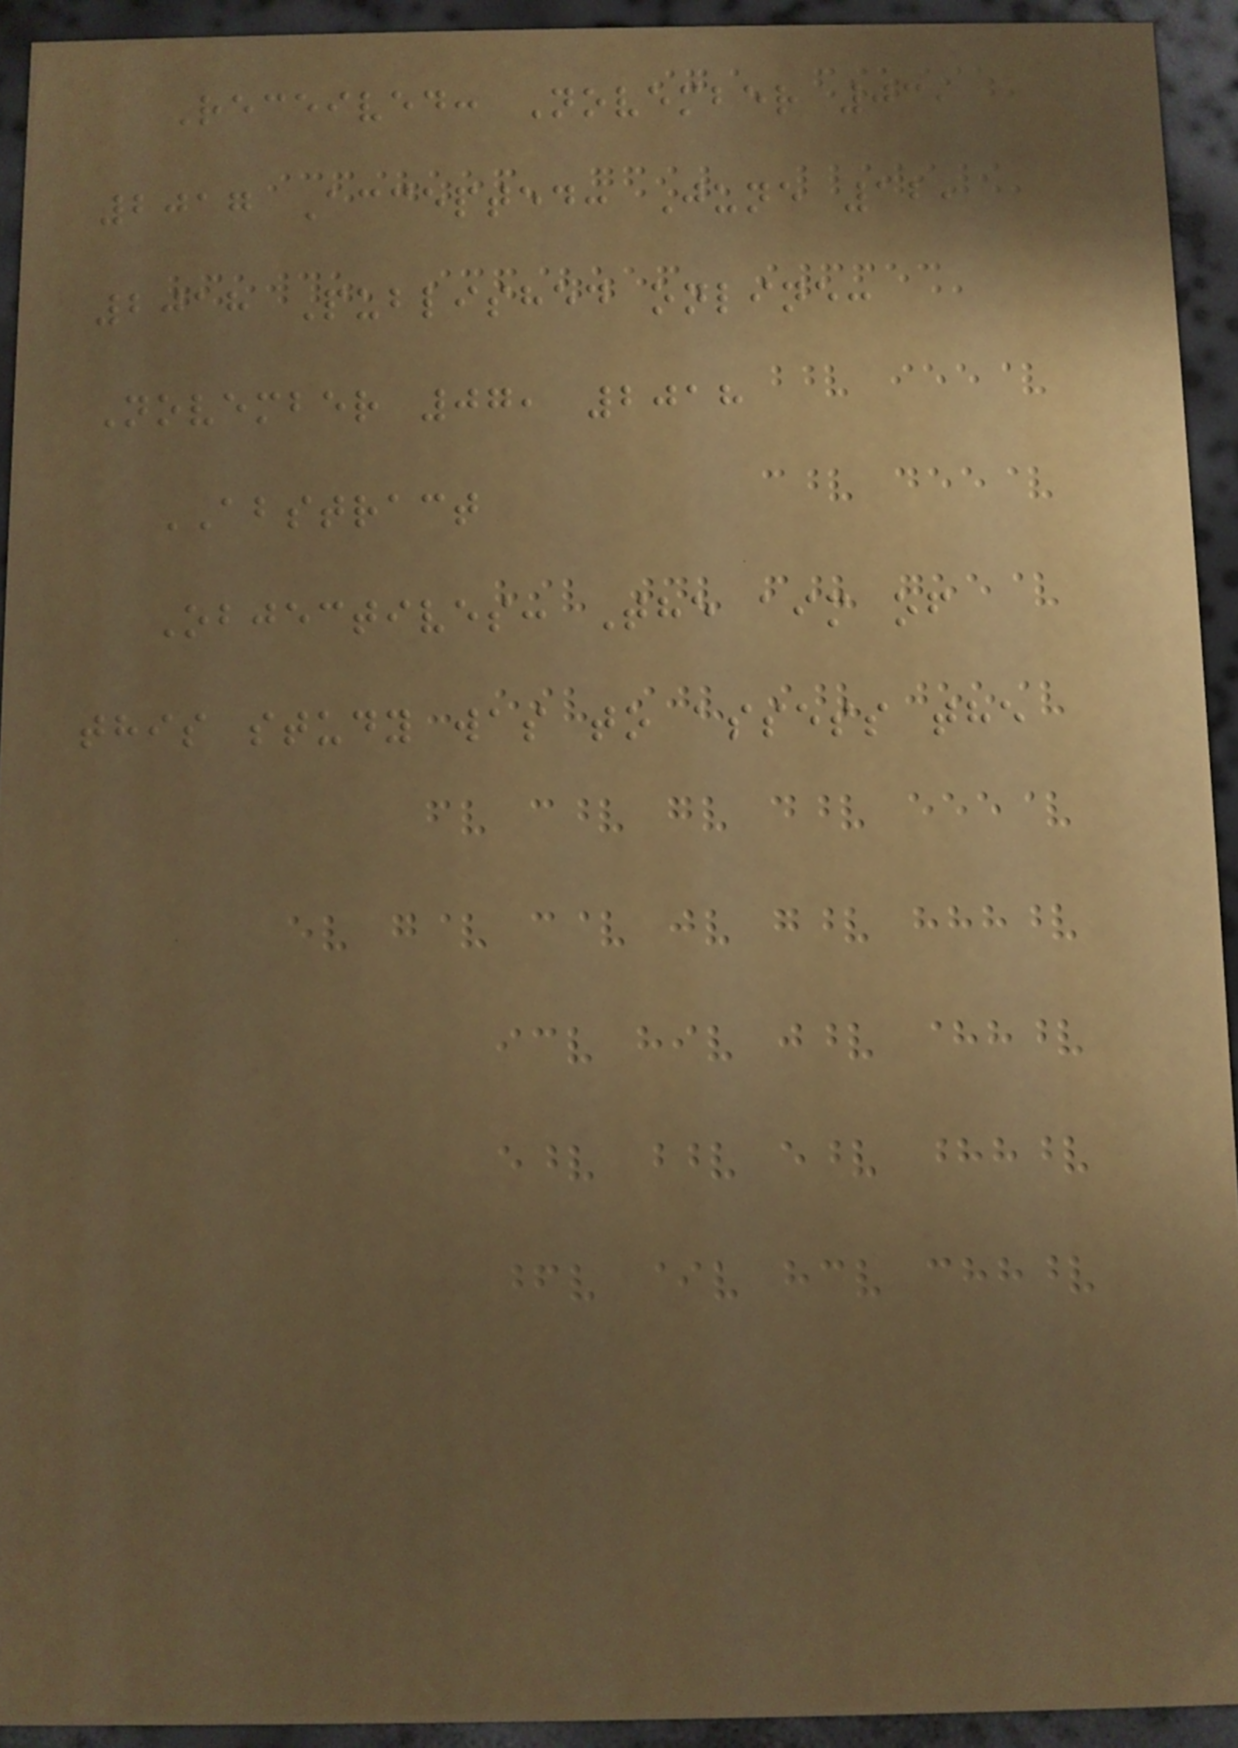Received: November 03,
2017 Accepted: June 12,
2018 Published online:
November 07, 2018
ABSTRACT
Objectives: The aim of
this study was to assess the
